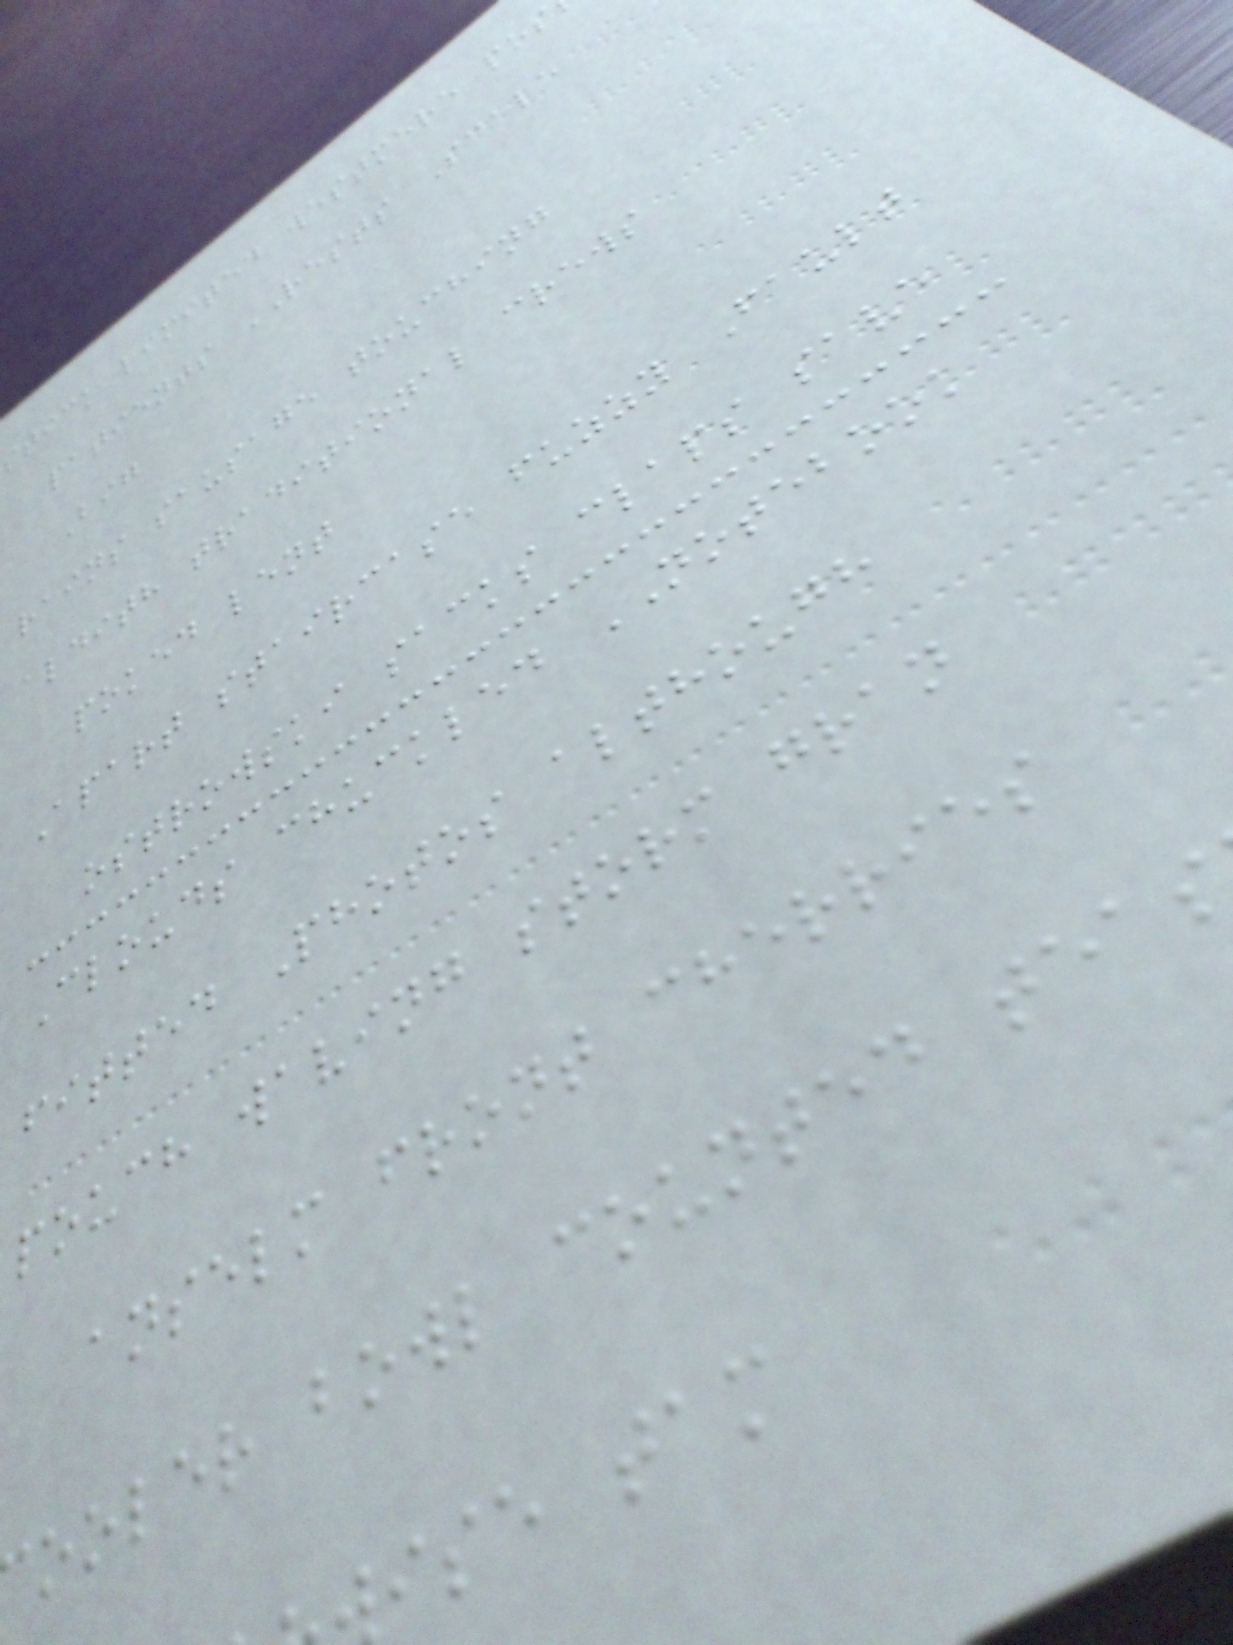stick limited westmere pos
patients RESTS Scale
Big
rains sausage touching
aldith traditional crews
poked lent
Apart staircase fuzzy Fault
ostrowski sacks claps save
Clouds chuckled NOTEBOOK
fitted Photos although
pouch waving storm gran
anselm front cherries
ooler bowl counted tea
ise tam
